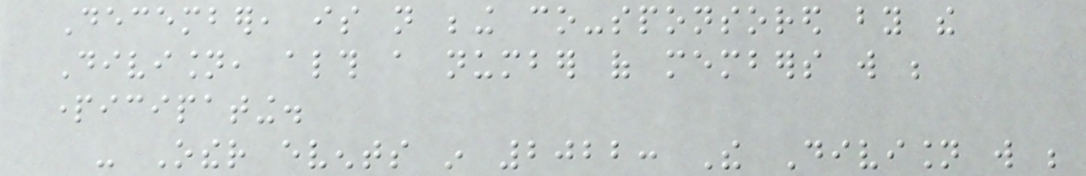December, is not being co-sponsored by the
Division, although a number of members will be
participating.
- Other events in 2022: The Division will be
